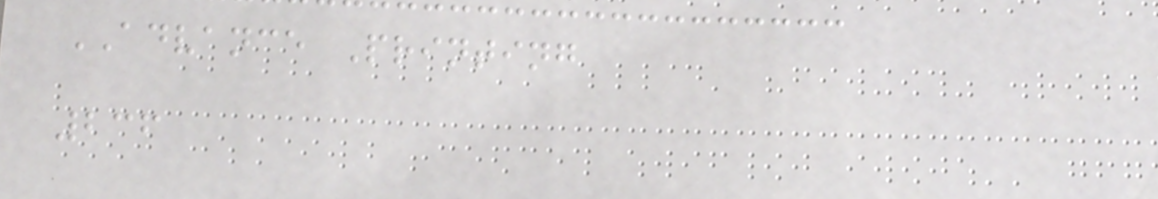ADVANCE Printing
236
